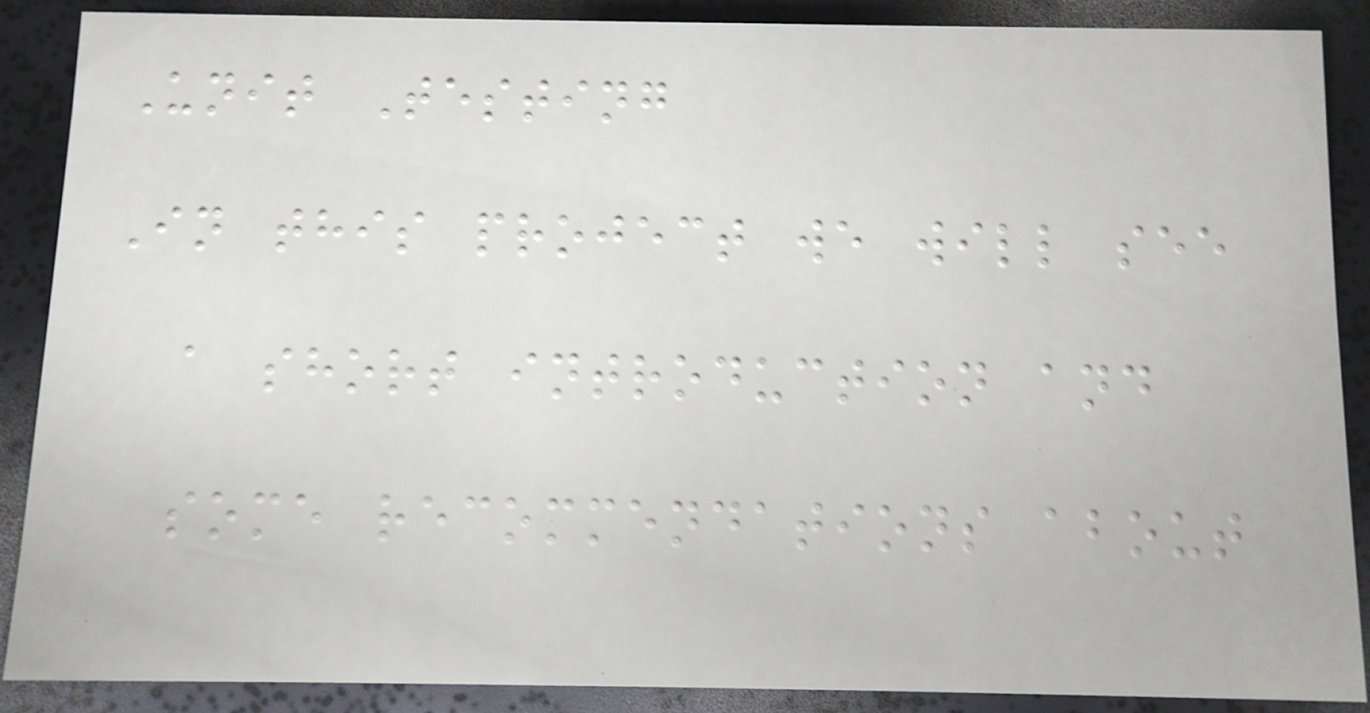Unit Testing
In this project we will see
a short introduction and
some recommendations about
